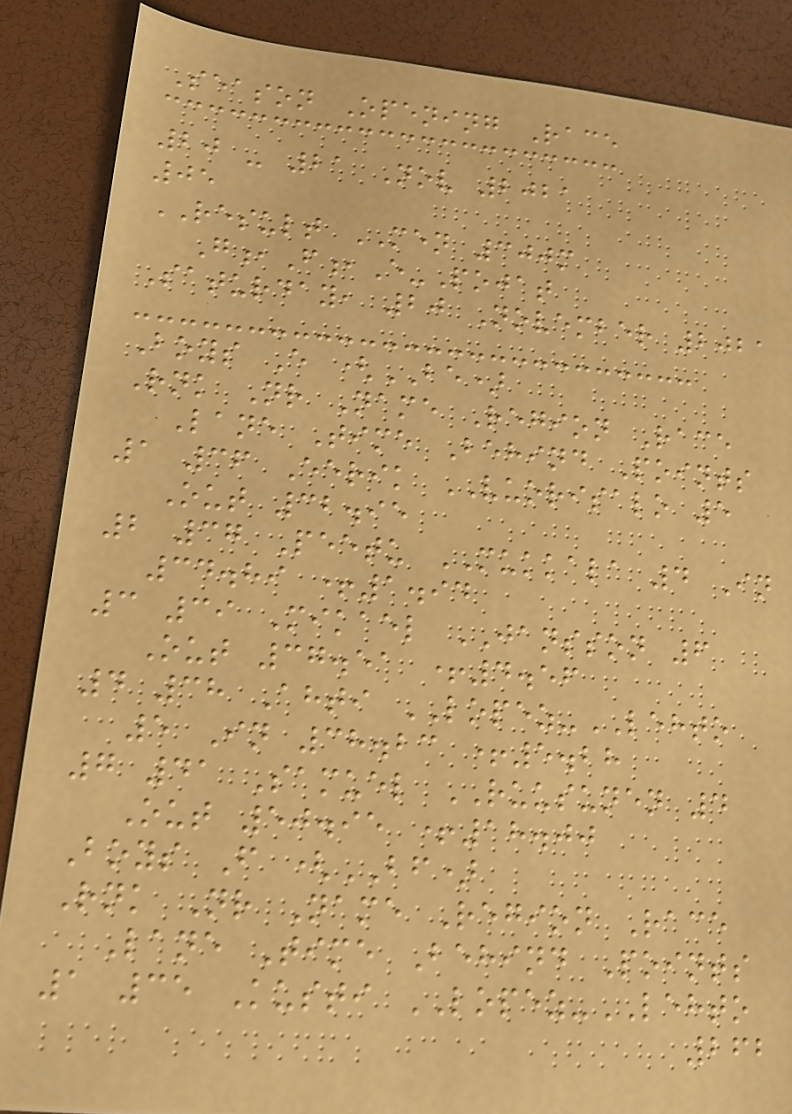Season Opening Race
20 - 21 Nov 2021
05
RESULT MEN 300m
G,F,E-Pojat
Saturday, 20 November 2021
Boys E (BE)
Rnk Nr Name Region Race
Lane Time Behind Points
1 36 Eerik VUORISALO 5
Out 32.95
2 37 Peetu MUKKALA 4 In
34.89 +1.94
3 39 Mikael JANSSON 6
Out 37.51 +4.56
4 38 Ahti LOPEZ-LEHTO
5 In 38.23 +5.28
7 41 Samuel RUUSUNEN 4
Out 50.95 +18.00
Boys F (BF)
Rnk Nr Name Region Race
Lane Time Behind Points
1 35 Kusti LOPEZ-LEHTO
262
